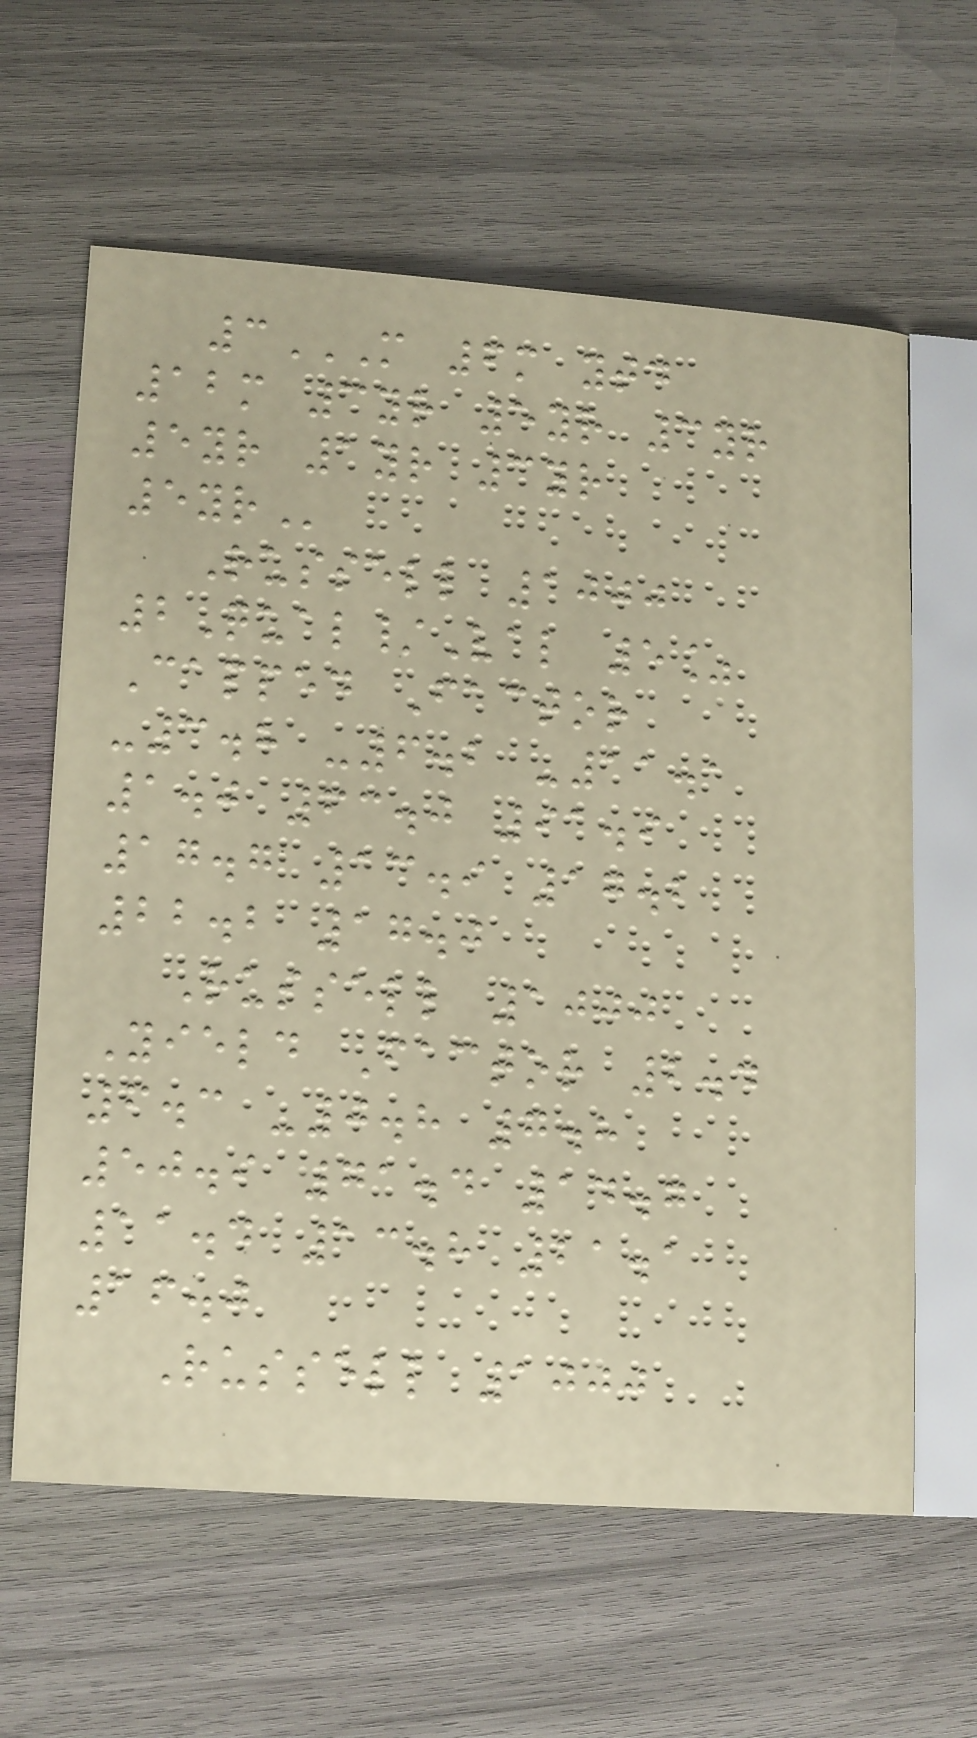3M 6M YTD
12M 3YR 5YR 3YR
5YR 1YR 3YR
5YR
Russell 1000
2Qual/Val 5%
Capped Factor
-3.8 -6.2 -11.1
1.0 63.0 91.9
17.7 13.9 17.2
22.2 17.0
Russell 1000
Yield Factor 2.4
6.3 -0.8 7.8
50.9 71.4 14.7
11.4 13.8 21.1
16.0
Russell 1000
